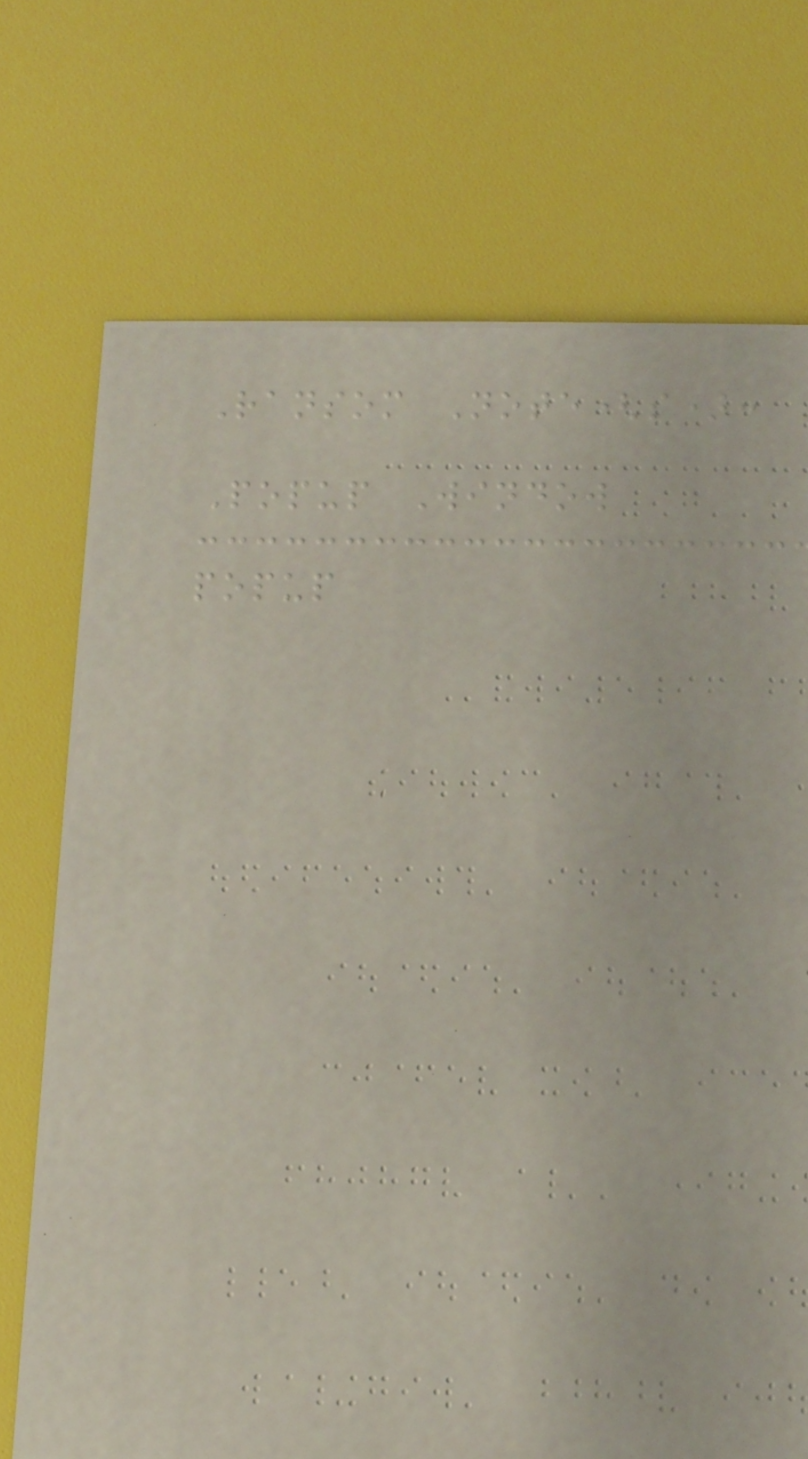Ransom Note(s):
Popup Window
popup
